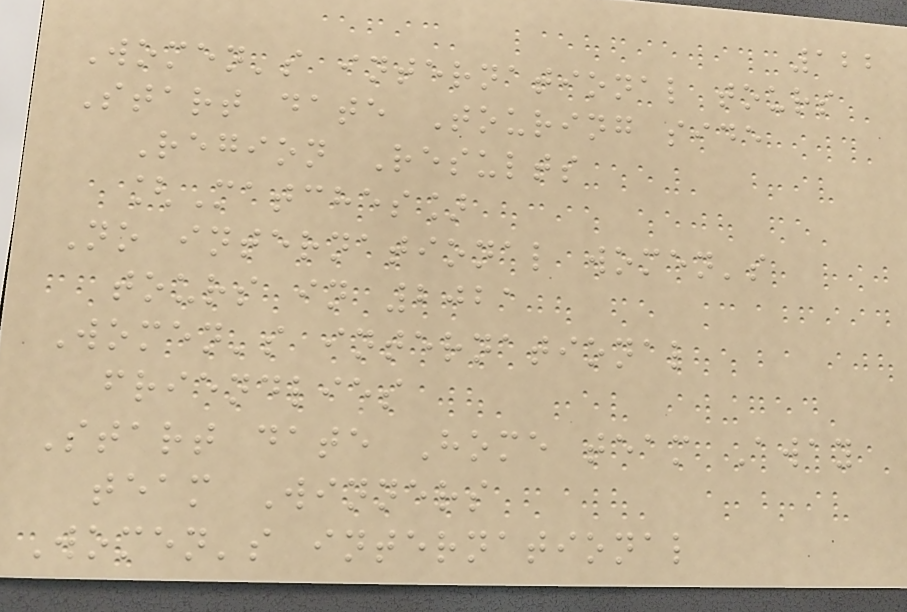122
Women's international tours
Start date Touring side
Region Results
[Matches]
No international women's
tours in 2021
Women's international
friendlies
Start date Home team Away
team Winners
Women's international
